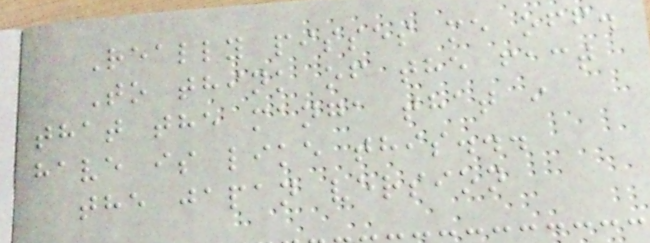Really pisses me off.
To think of the fact
that the manga that i
have is like this...
the japan version
